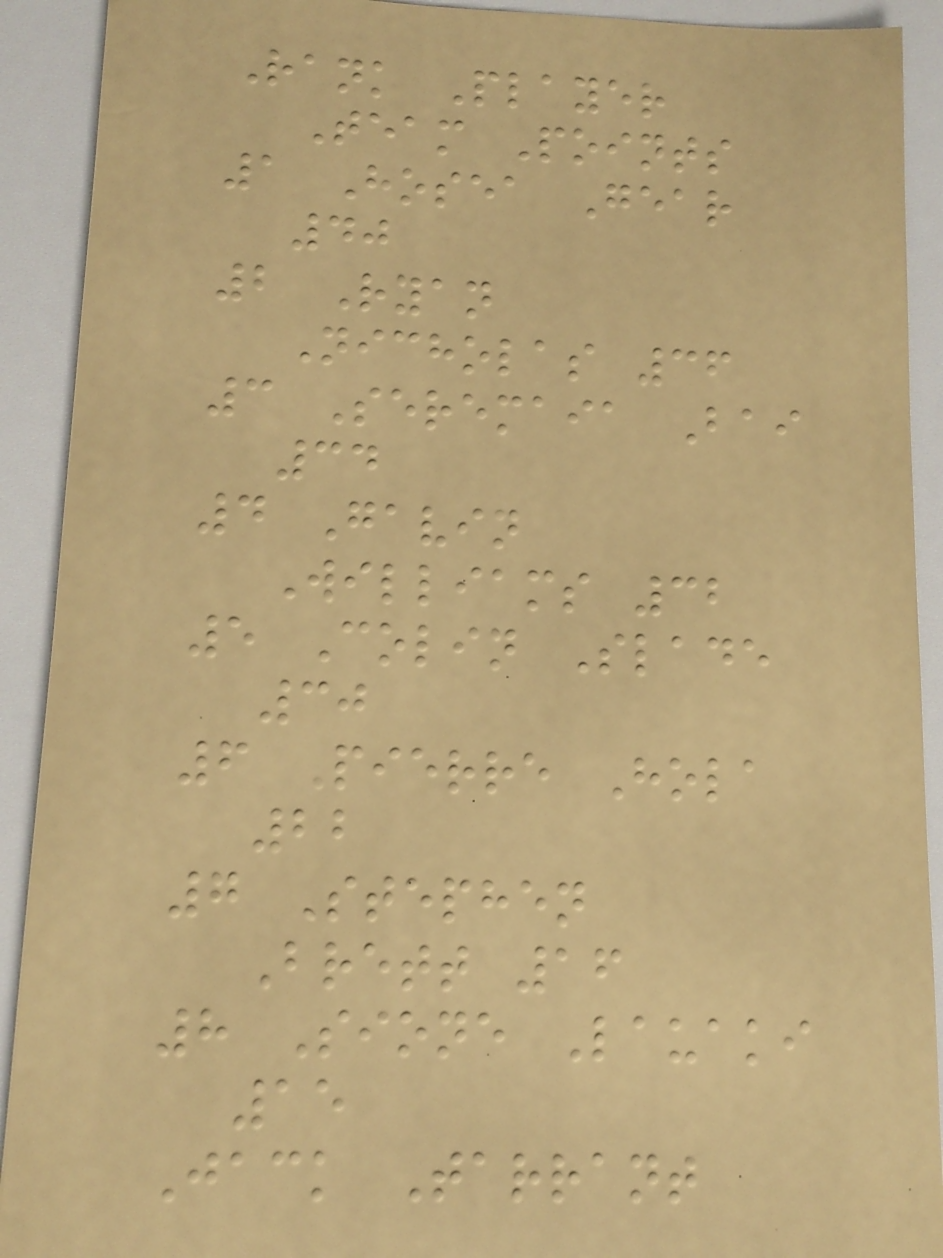Rank Player
Team Points
1 Hosea Gear
40
2 Ryan
Nicholas 36
3 Seremaia Bai
34
4 Gavin
Williams 32
5 Colin Slade
30
6 Pierre Hola
22
7 Stephen
Brett 16
8 Sione Lauaki
15
Jack Tarrant
